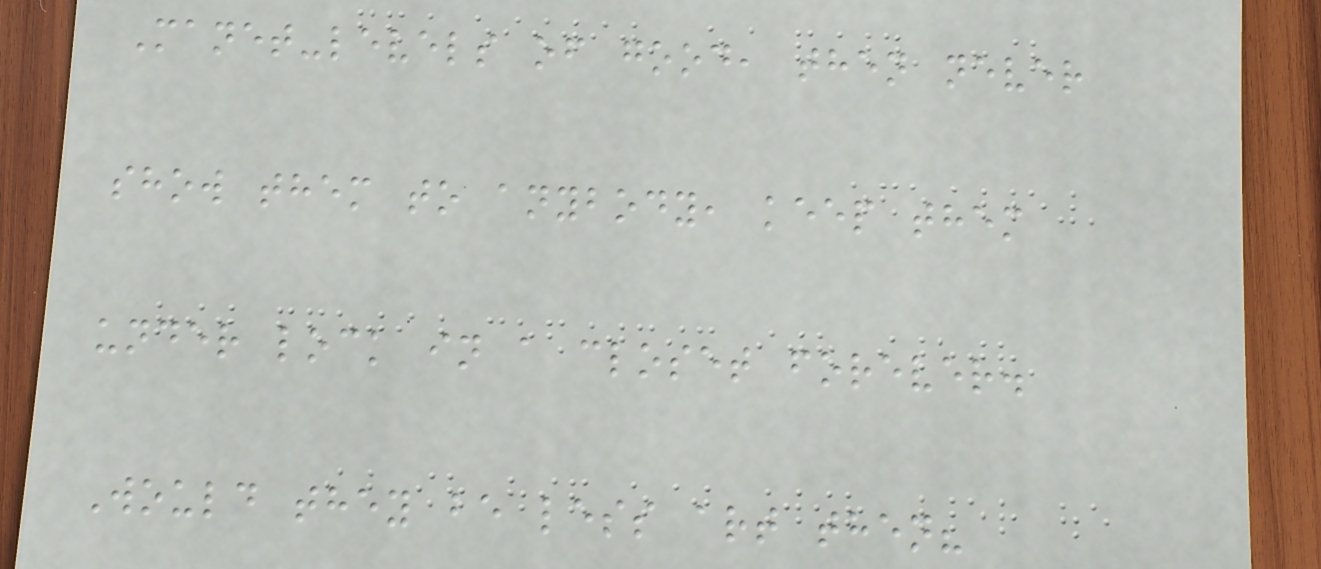Manet-levels of good, then never
show them to anybody, keep them
under lock in a closet forever.
Would they be less art then?
